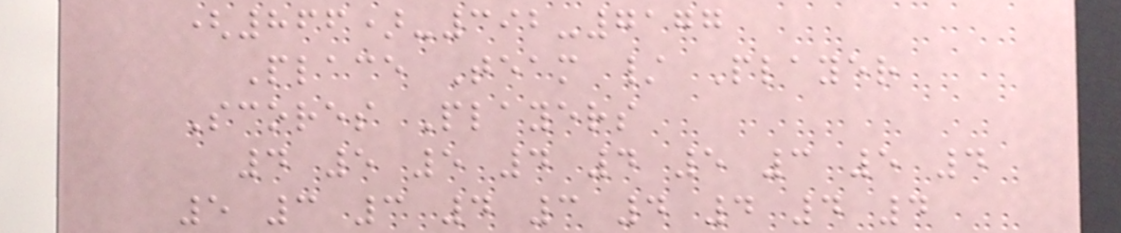(866)-392-7177
Place Team / Player
Scores Players
4 5 5 4 4 5 3 5 4
5 3 3 4 3 4 4 4 4
